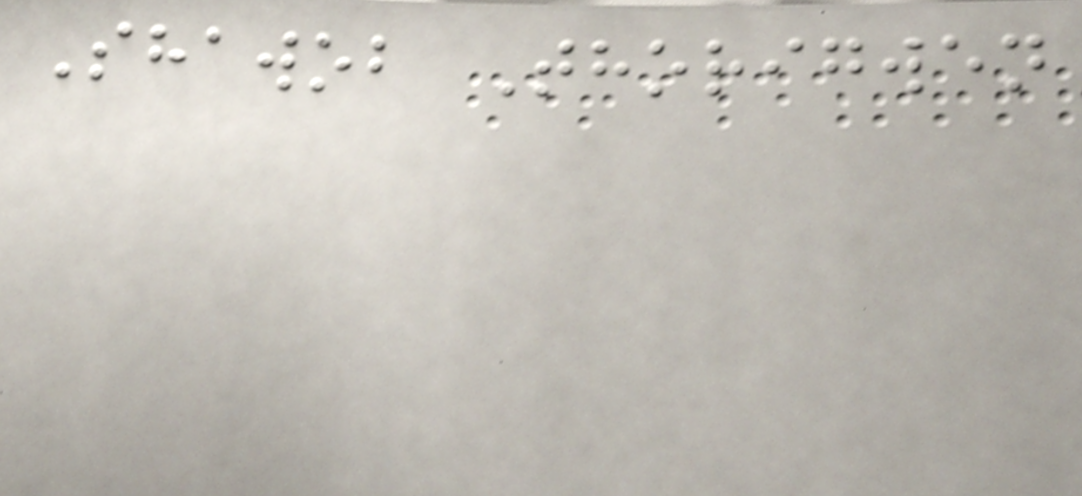Shawob Thorigwen
